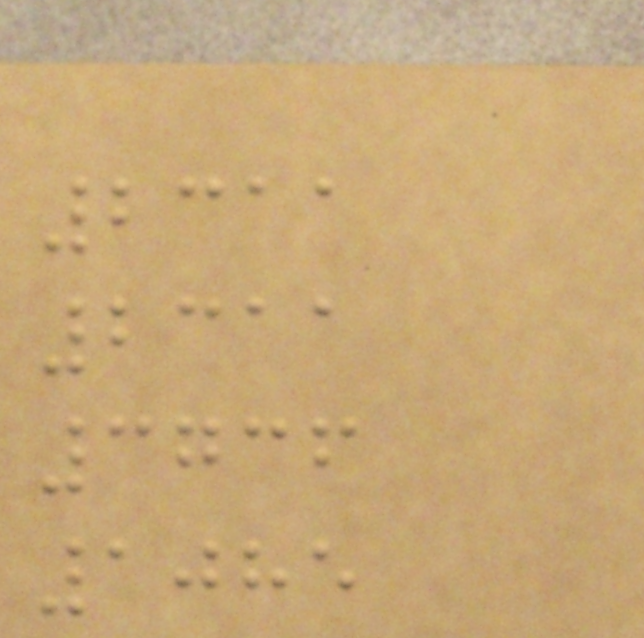2311
2311
3736
1085
